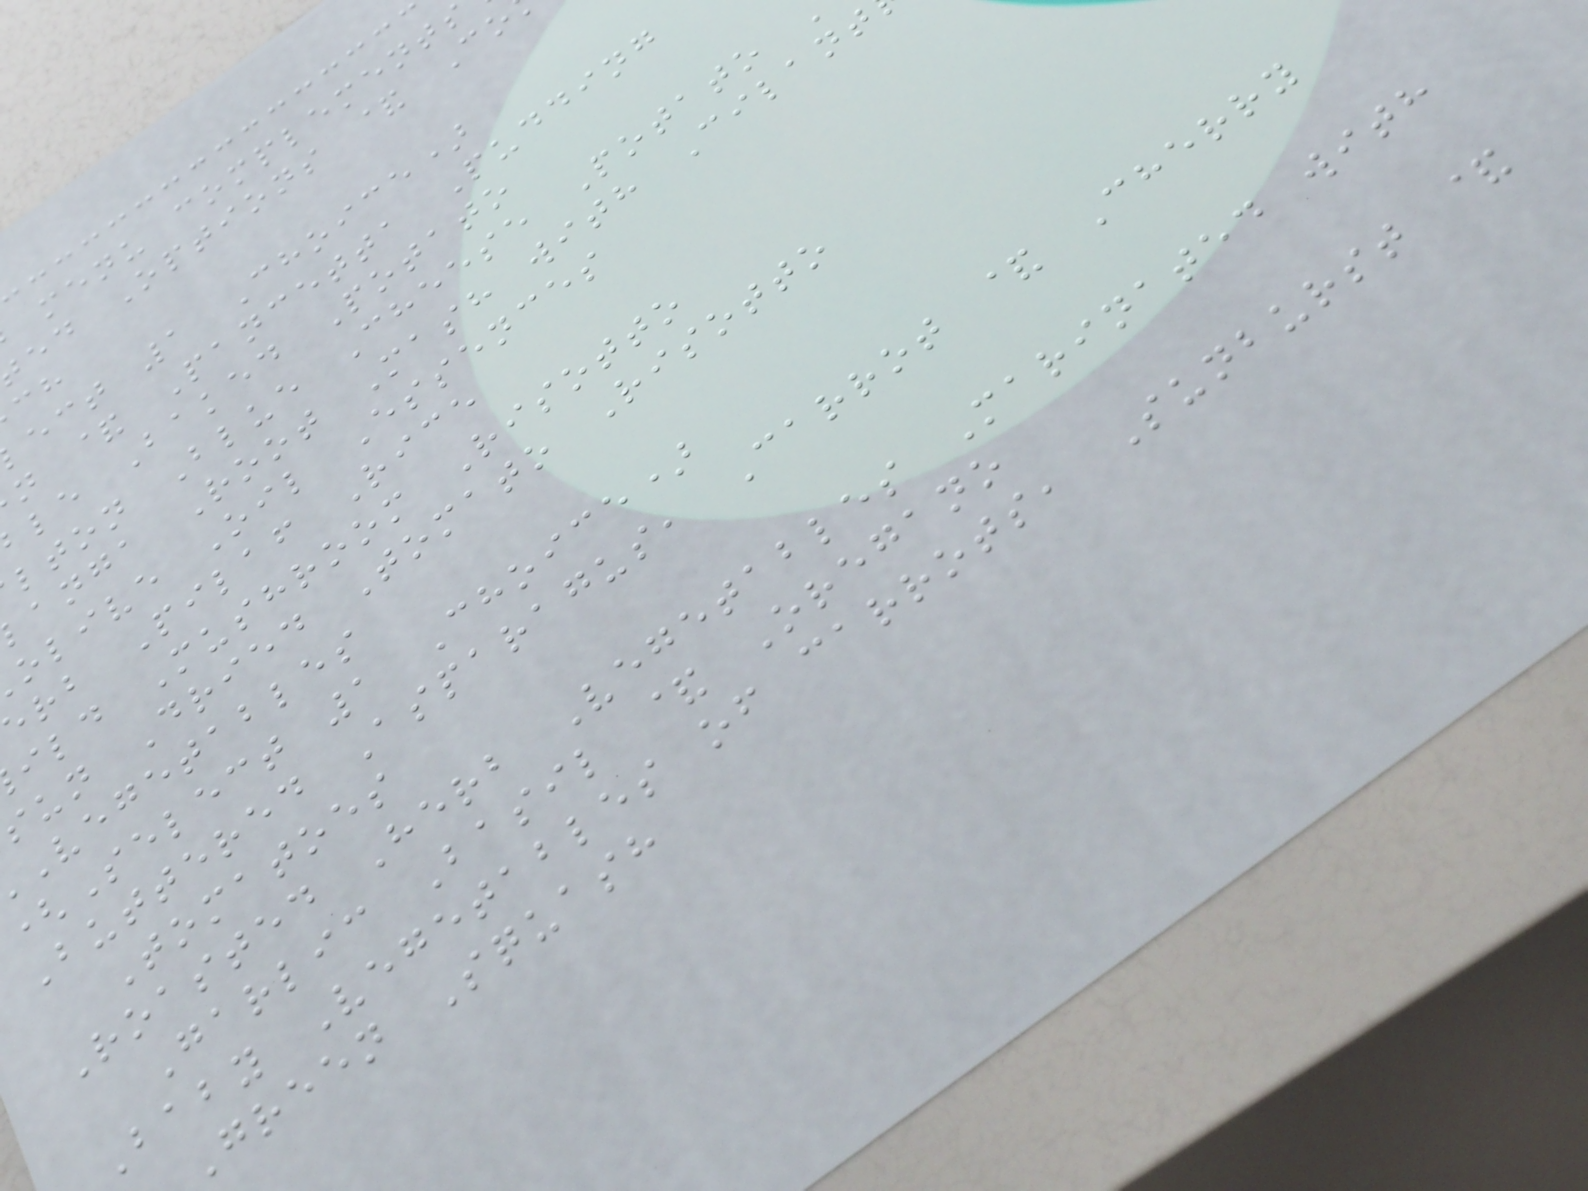ed Options & Co
ect 1 Choice)
n & Pancetta Pudding
le Baked Potato
lton Blue Cheese Potato
anga Root Mash with Cilant
olive Oil Essences
rb Pilaf Rice
ild Mushroom Risotto
sun Dried Tomato Risotto
vegetables
(Select 1 Choice)
Buttered Asparagus, Carrot & Cherry
Tomatoes
Roasted Herb Vegetables Marinated with
Garlic Basil & Oregano
Baby Vegetables of carrots, Sunburst &
Green Squash
